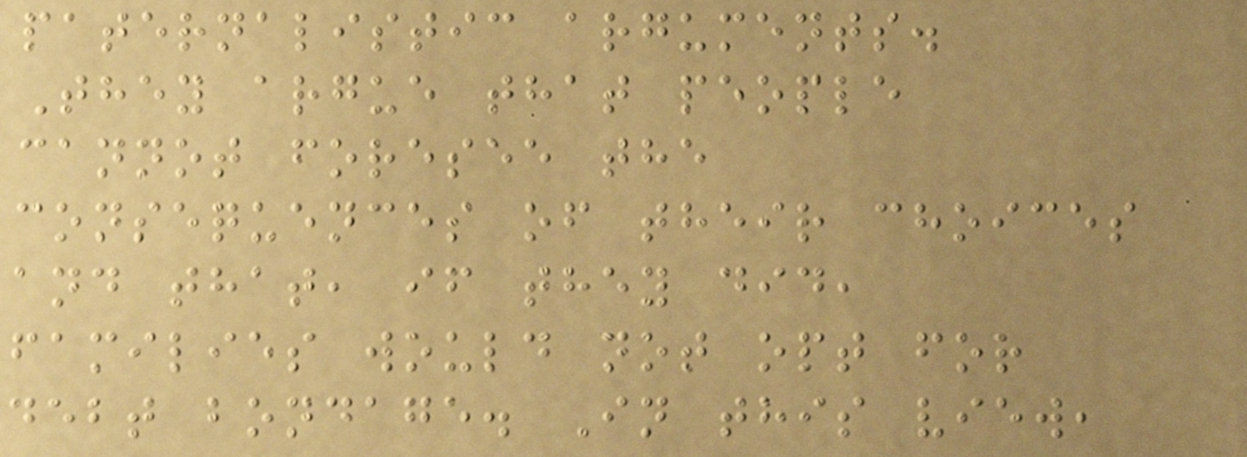paternalistic arguments.
They argue that people
cannot foresee the
consequences of their choices
and that, if they did,
families would not opt for
debt bondage. In this view,
